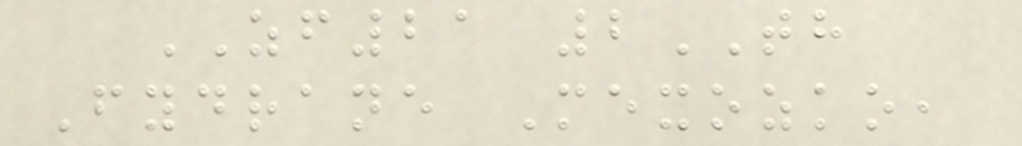ZF21 2TH
Fydrane Mexozko,
